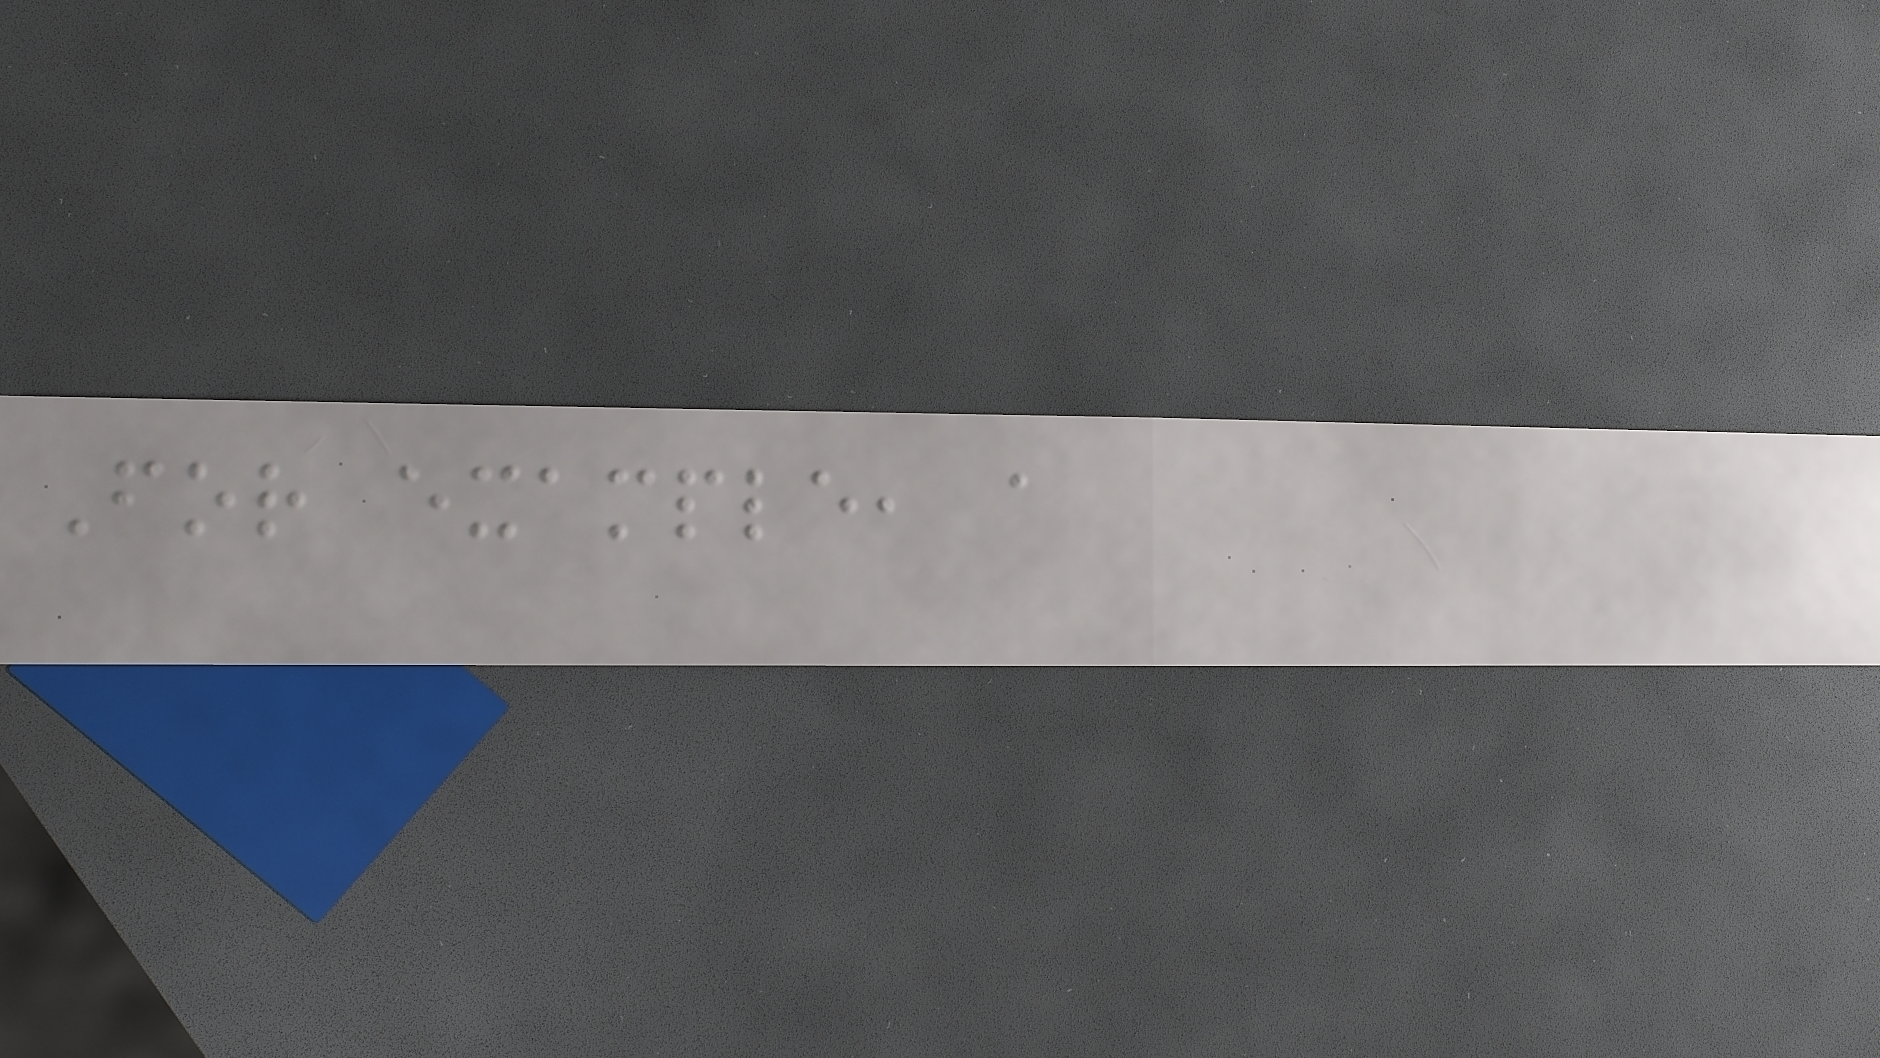For example, a
